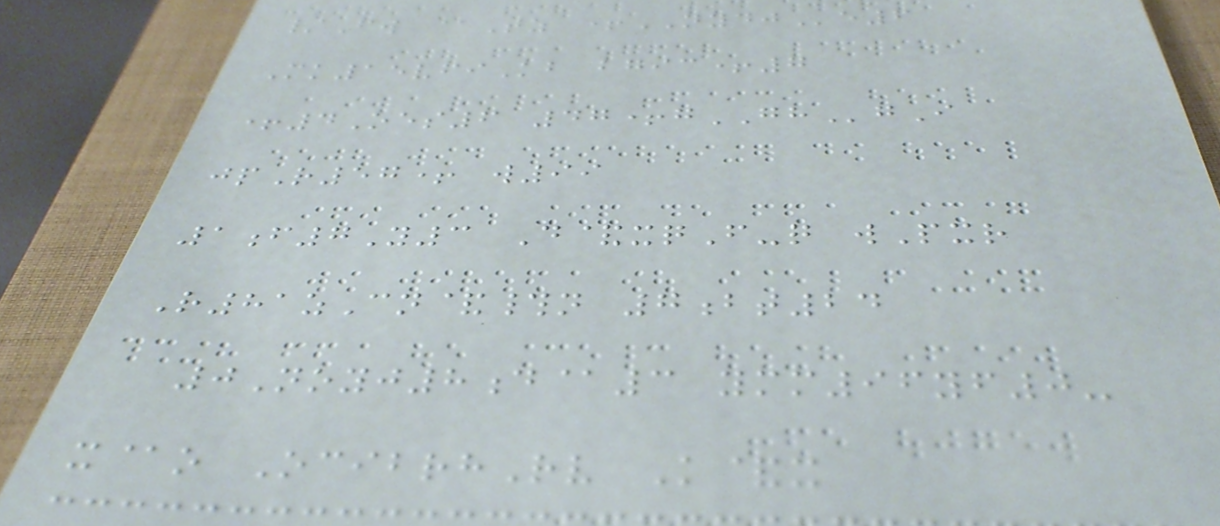/Fw @Tz +NYDJe6
Mk15vfiKb bgic+7
+4Oes6 47+gGHgI
jpR57+ w99
1f7Y3 D&xqF-q wPxr
R81zCn&#n 7bt24
0Noyj8d@3 ymm96yf0-
x@o OcibrhRv K&x
